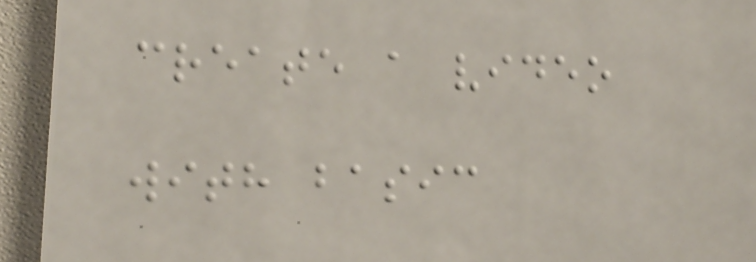create a video
with basic
